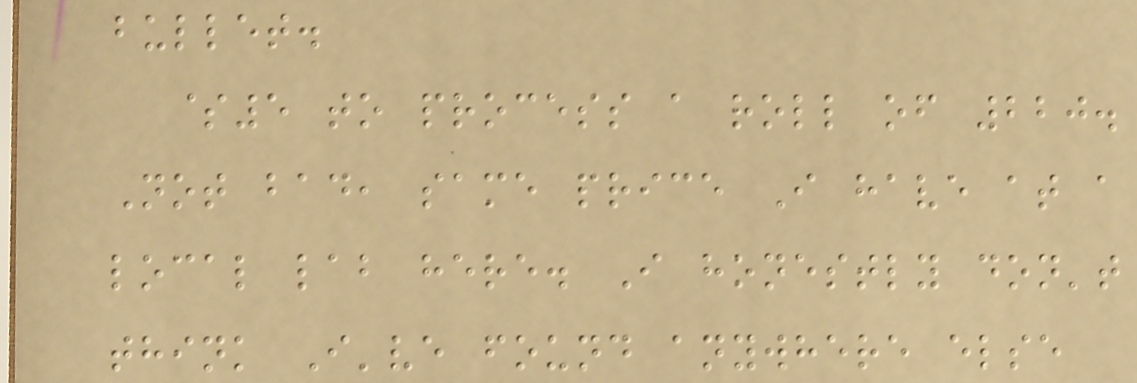bullet.
$5 to process a roll of 220.
Not bad, same price I have at a
local lab here. I honestly don't
think I've found anywhere else
